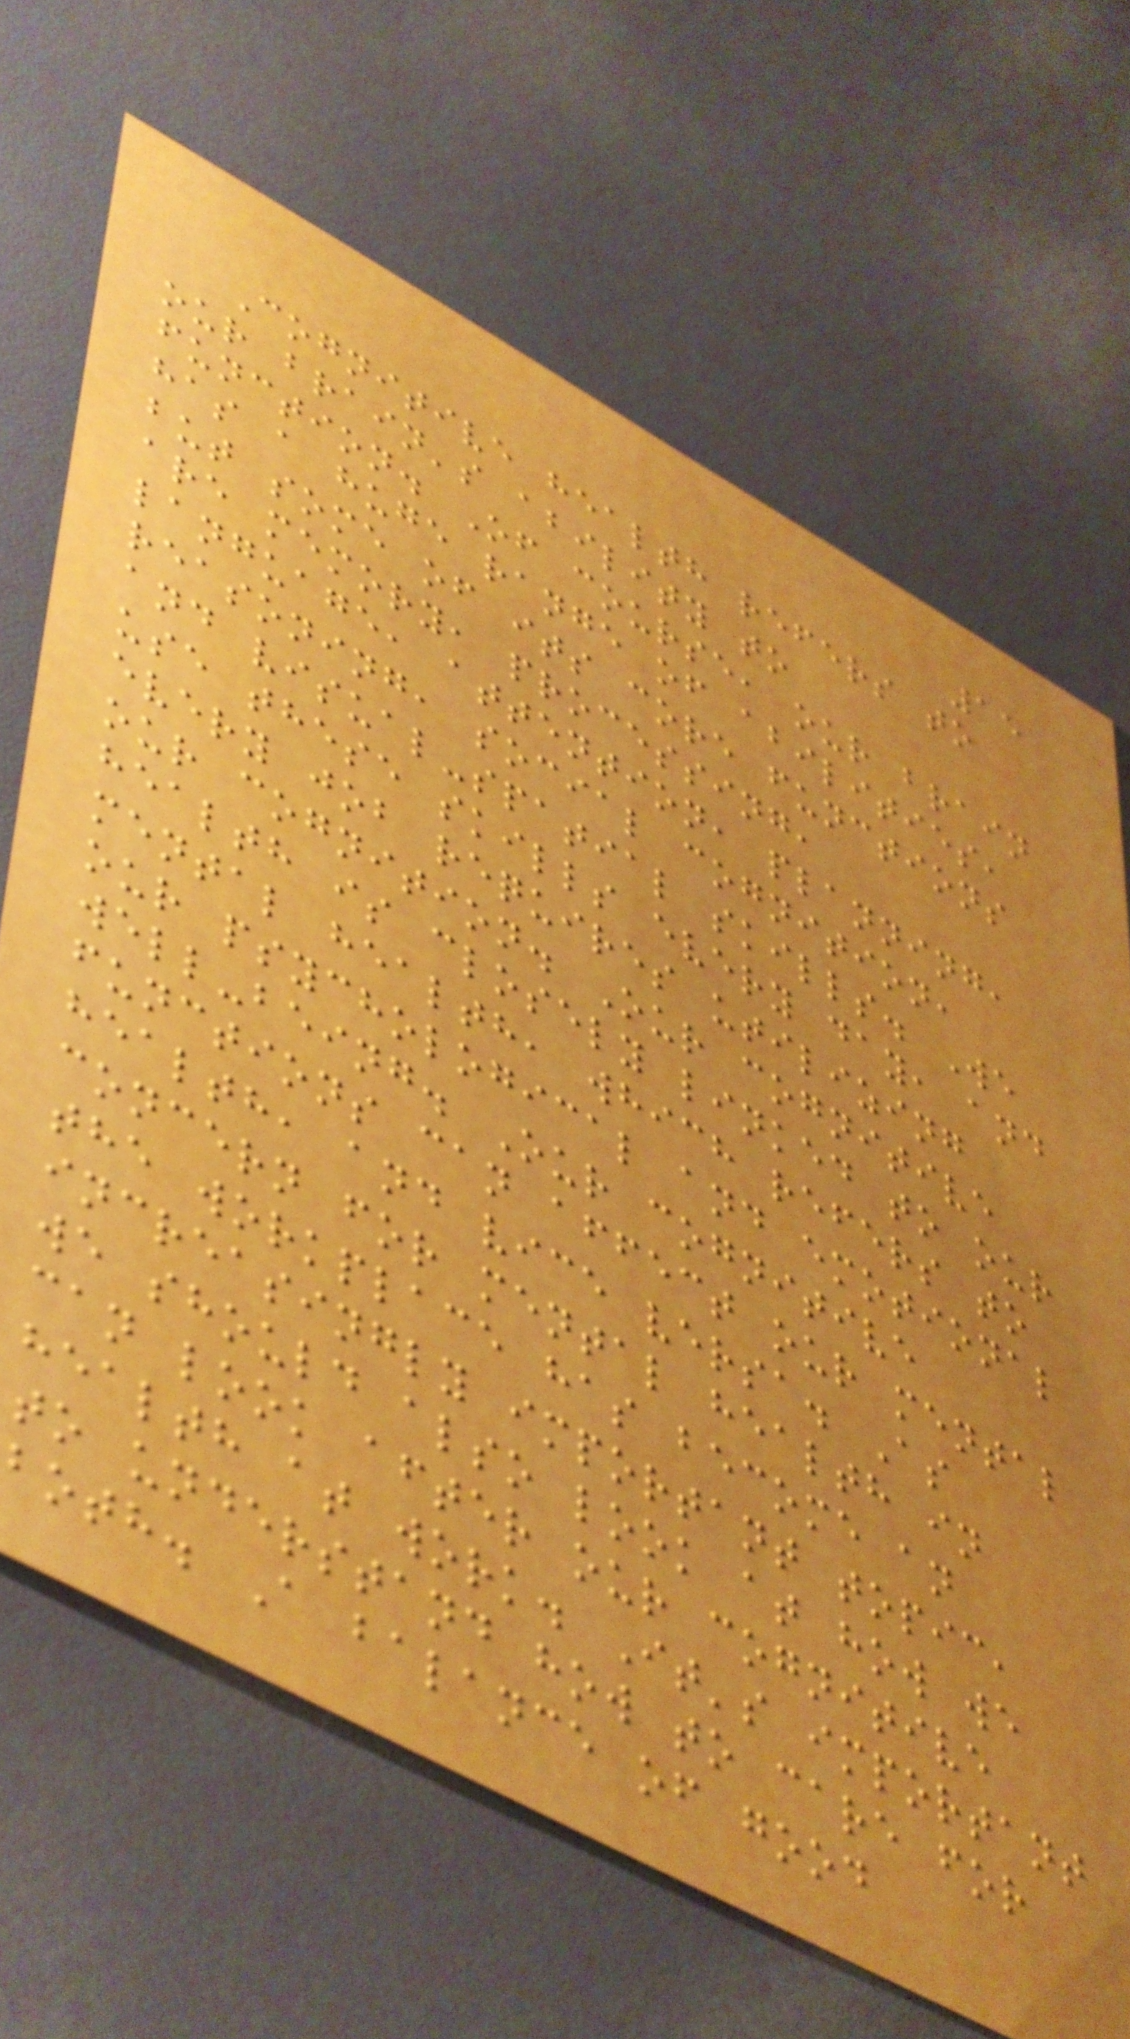15
Cognitive health refers to
our brain's ability to
function. Of course, our brain
has a huge range of abilities,
but some of its core functions
are memory, processing,
language, attention, planning,
reasoning, social cognition,
and visual-spatial skills. We
use these skills every day, and
every job requires utilizing
our cognition. Our cognitive
health is closely linked to our
mental health, which refers to
our psychological and emotional
well-being. Our cognitive
functions can affect our mental
health, and vice versa. As
concern for mental health in
the workplace has become an
increasingly important topic,
we should also look at how we
can look after our cognitive
health at work. It's important
to understand how to care for
both. A balance of good
